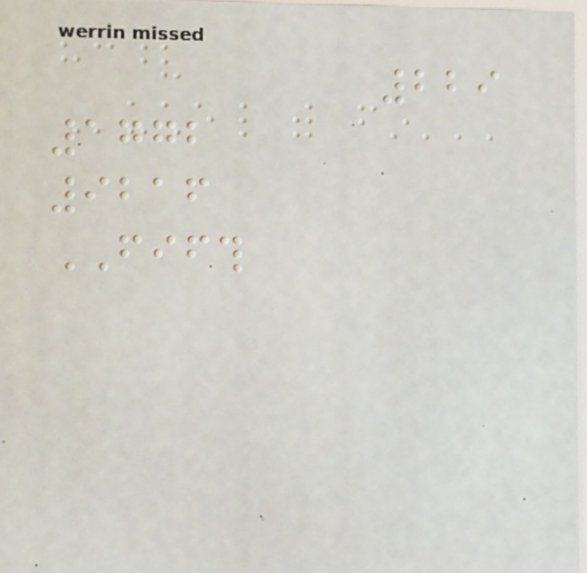229
1772
9216
FIFTH
